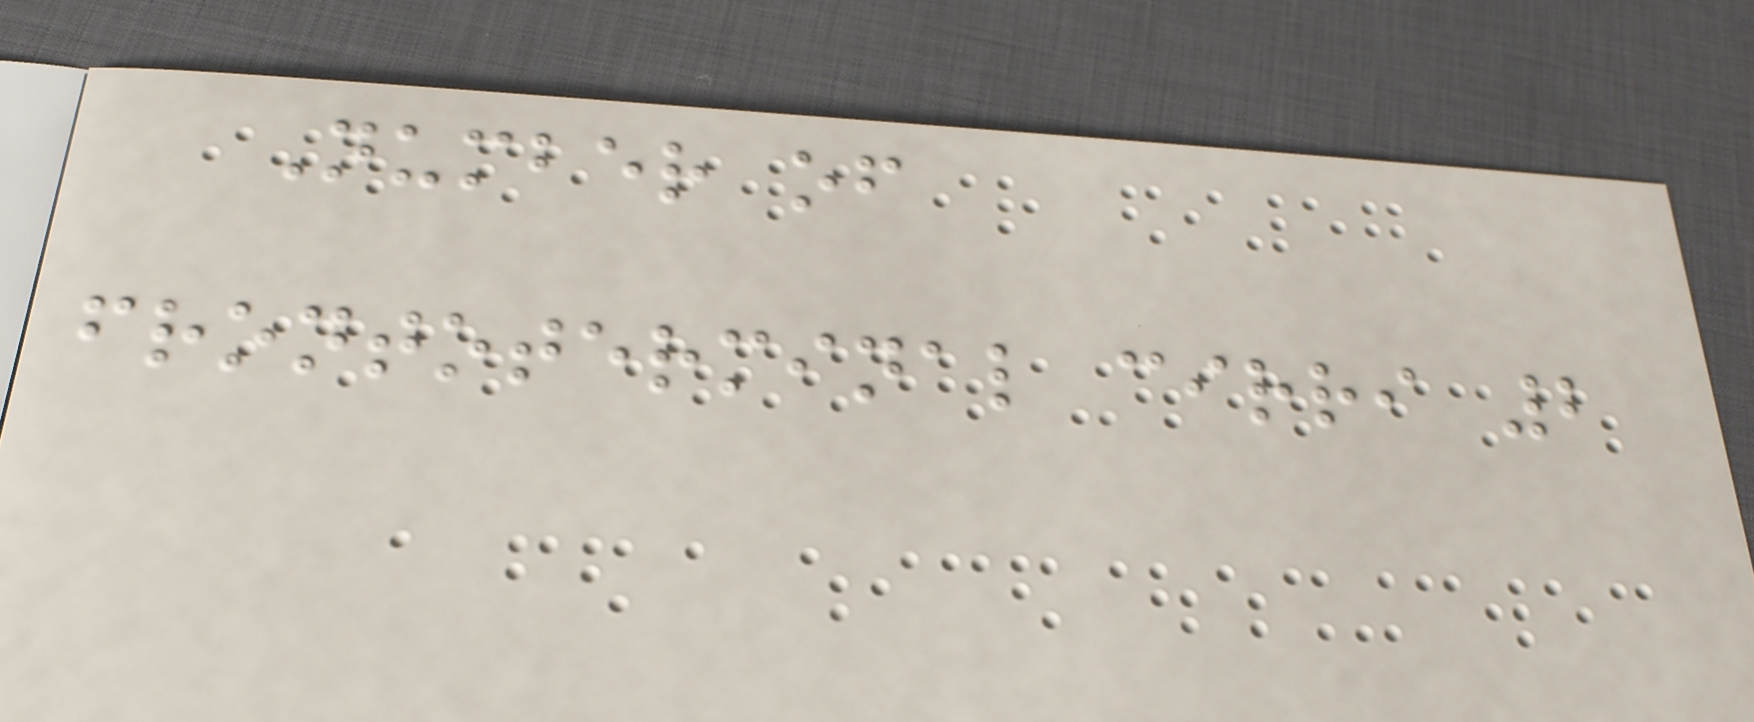Number of
frontoterminal cirri 2
